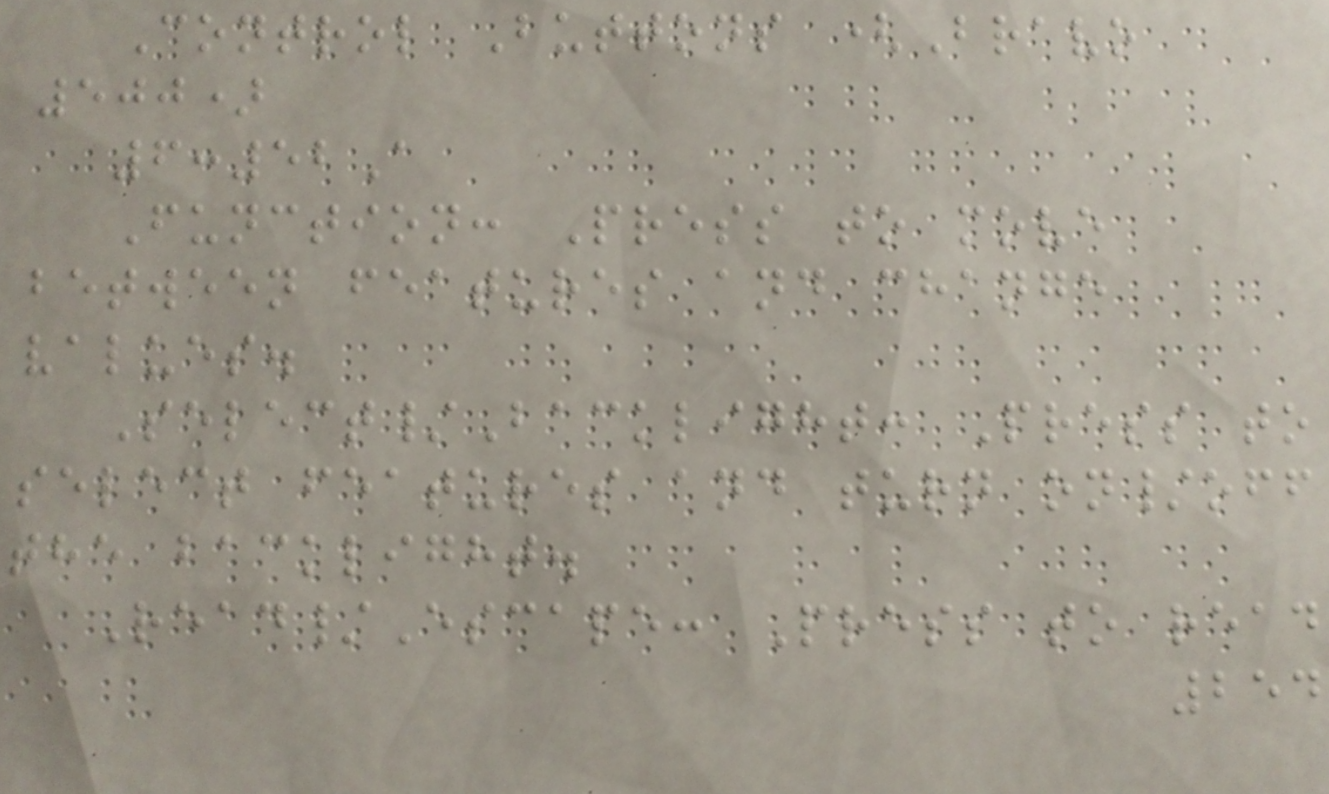Control Buttons (Bravo
500)
6:52A
Function: Press to move
between features and change
values.
Select/Backlight: Press to
select features and turn on/off
the backlight.
Read/Escape: Press to read
254
